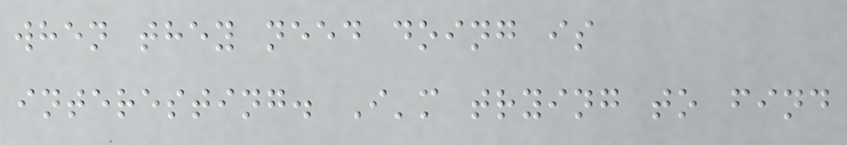when they need doing is
interesting. I'm trying to find
